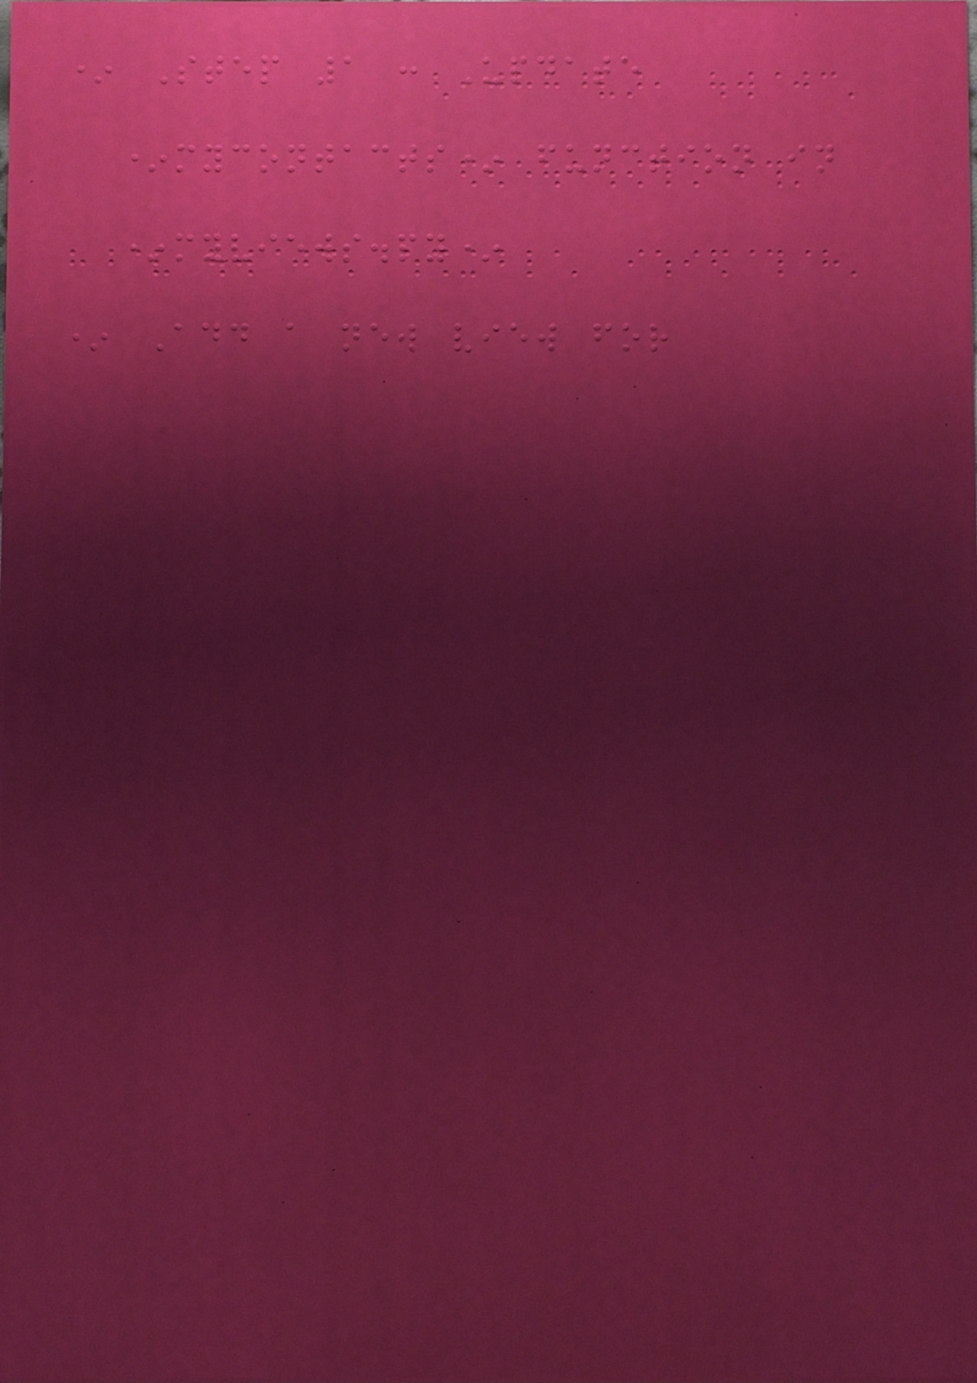* Step 1 : Update
*mycontacts* function in
*myviews.py*
* Add a new view for
